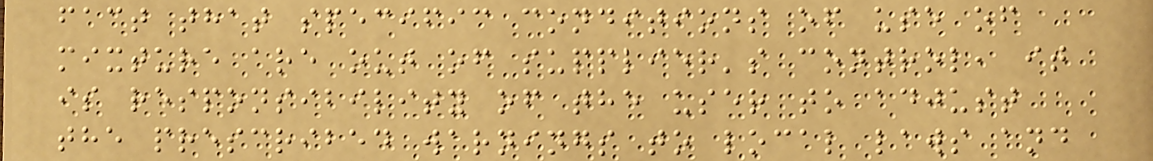fact that specific conditions of use of
mixture are out of supplier's control, it
is responsibility of the user to adjust
the prescribed warnings to local laws and
